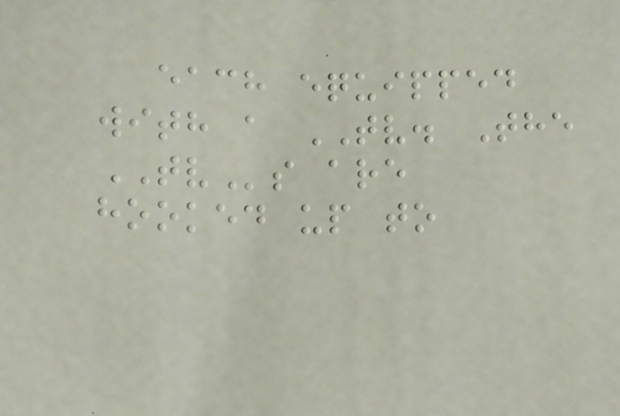each equipped
with a TV. The
TVs are
hooked up to
